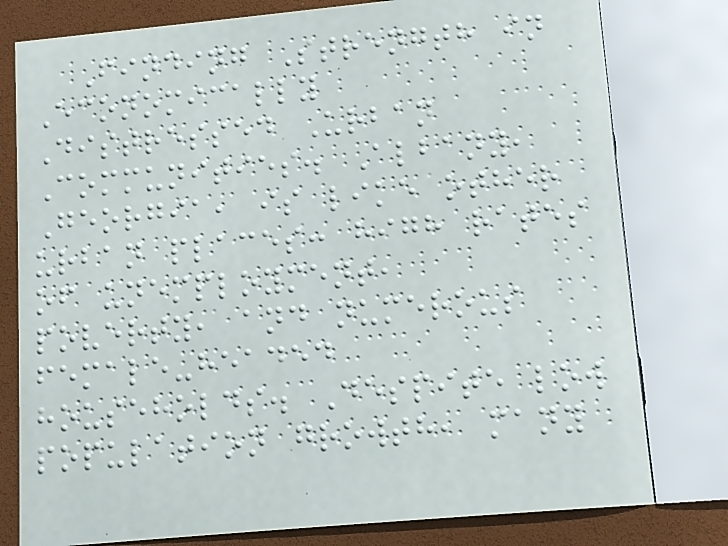Finding Strength in
Economically
Distressed Urban
Communities. Albany,
Georgia, is like other
urban places: high rates
of unemployment,
poverty, and numerous
female-headed
households. Despite low
population growth, many
